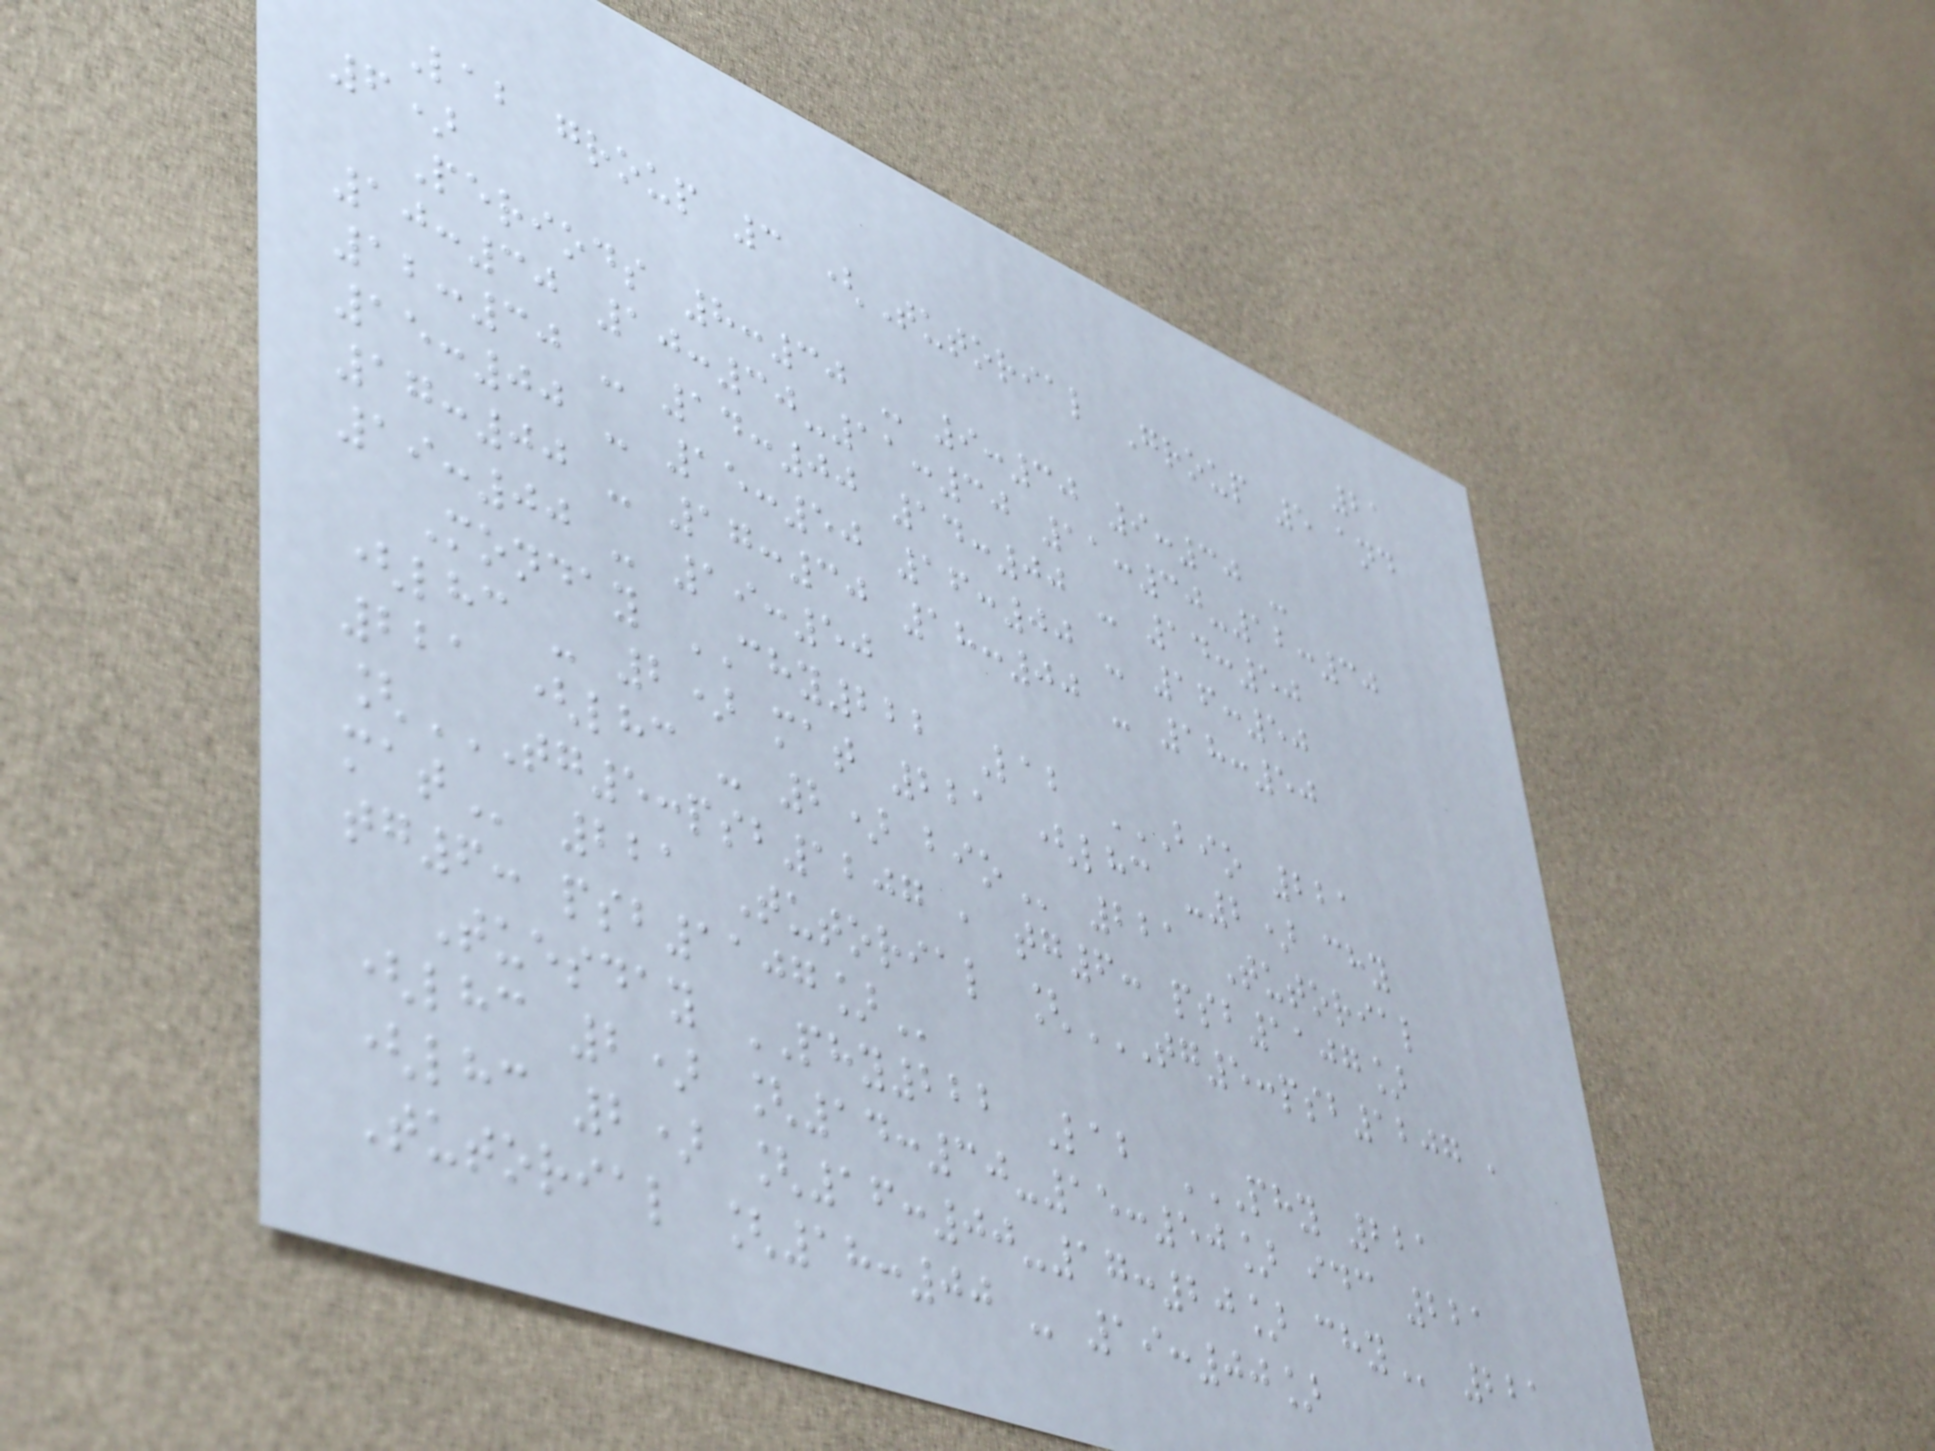21
Lab group 3 (Tutorial Group 5 and
6)
Periods 8:30 - 9:30 9:30 -
10:30 10:30-11:30 11:30-12:30
12:30 - 14:00 14:00 - 14:50
15:00 - 15:50 16:00 - 16:50
17:00 - 17:30 18:00 - 18:50
19:00 - 19:50
Monday CHY222 Lab BIO 221
(LHC - 2) MAT 221 (LHC -2) CHY
221 (LHC - 2) BIO 221 Tutorial
[TG5:PSB1207 , TG6: PSB1107]
MAT 221 Tutorial [TG5:PSB1207 ,
TG6: PSB1107]
Tuesday PHY222 Lab PHY 221
(LHC 2) [14:30-15:50] IDC 221
(LHC 2) [16:00-17:20] CHY 221
Tutorial [18:00 - 19:00]
